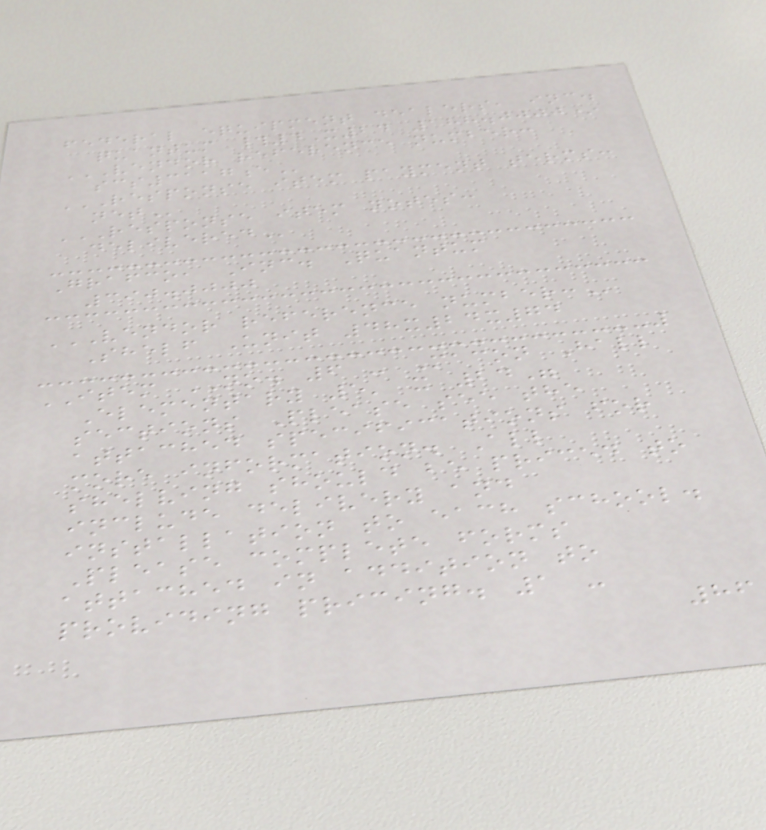federal equipment dealers, inc.
quantum #4X24 188.0000*
VENDOR REFERENCE NUMBER:
SCS3117E
RESPONSE ITEM PAYMENT TERMS:
NET
RESPONSE ITEM NOTES:
DELIVERED
Grafco, Inc. Quantum
390.0000
VENDOR REFERENCE NUMBER:
Shelf Unit 48x24x74
ITEM NO. 6 - Macon Hall
Elementary 5' x 24"
sections Please see the
attached specifications for
more information. All
shelving should be priced to
include delivery and
installation to each school.
Please complete forms
attached in addition to
providing pricing. 1 -
86
